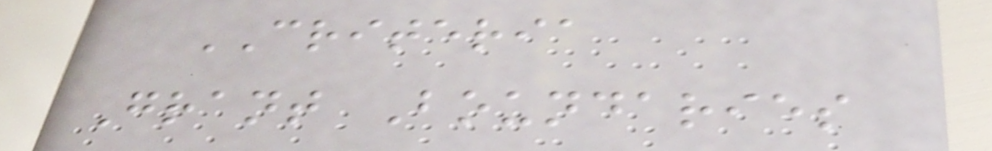CRITERIA
Grant Boundaries
